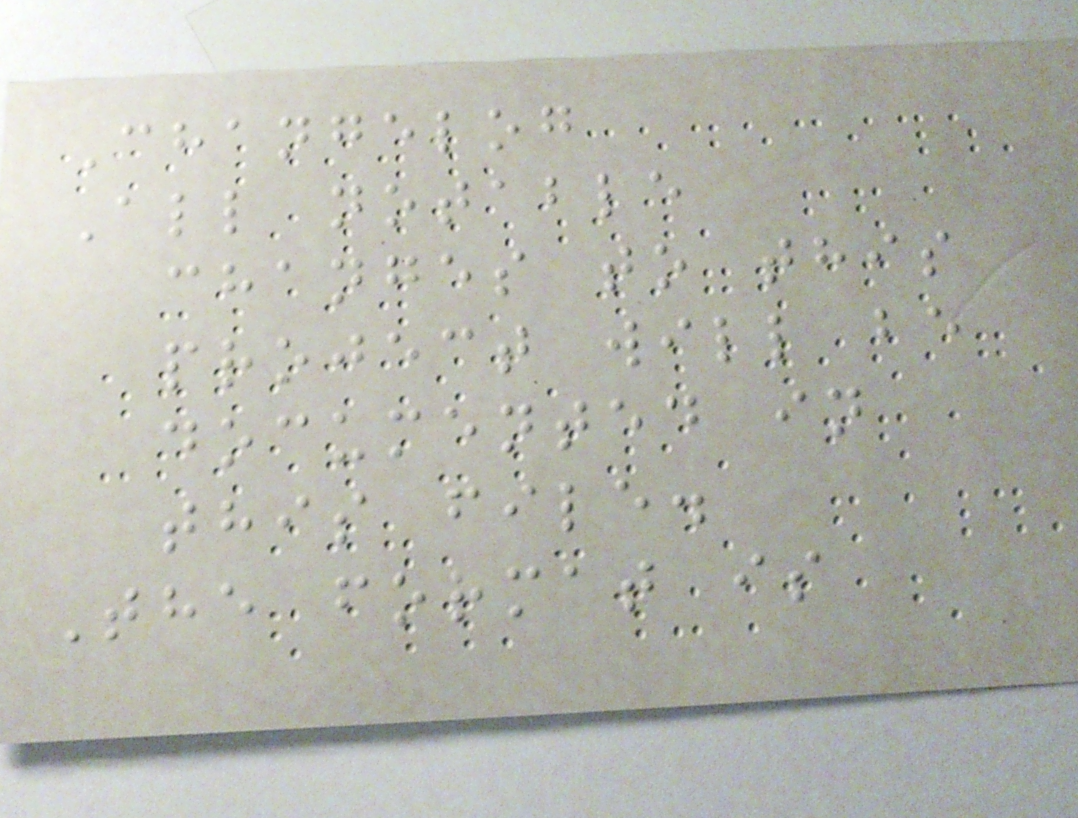Changelog
All notable
changes to this
project will be
documented in
this file.
The format is
